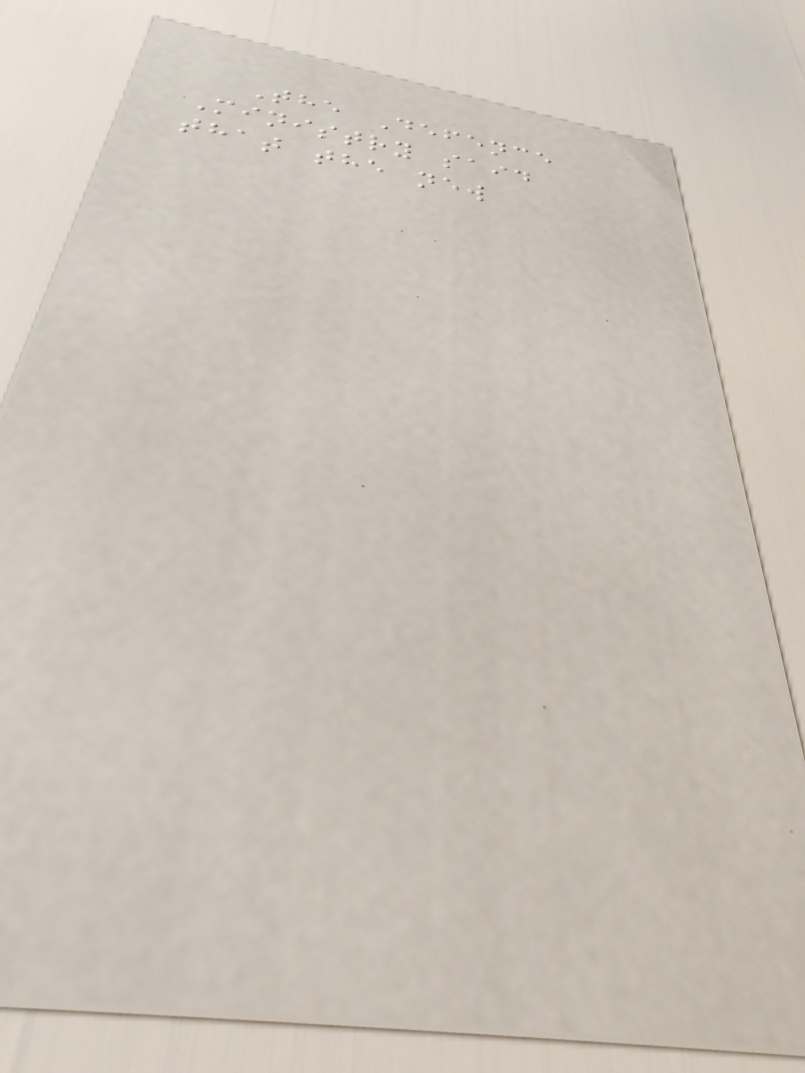The Defence
Ministry said
that the new
